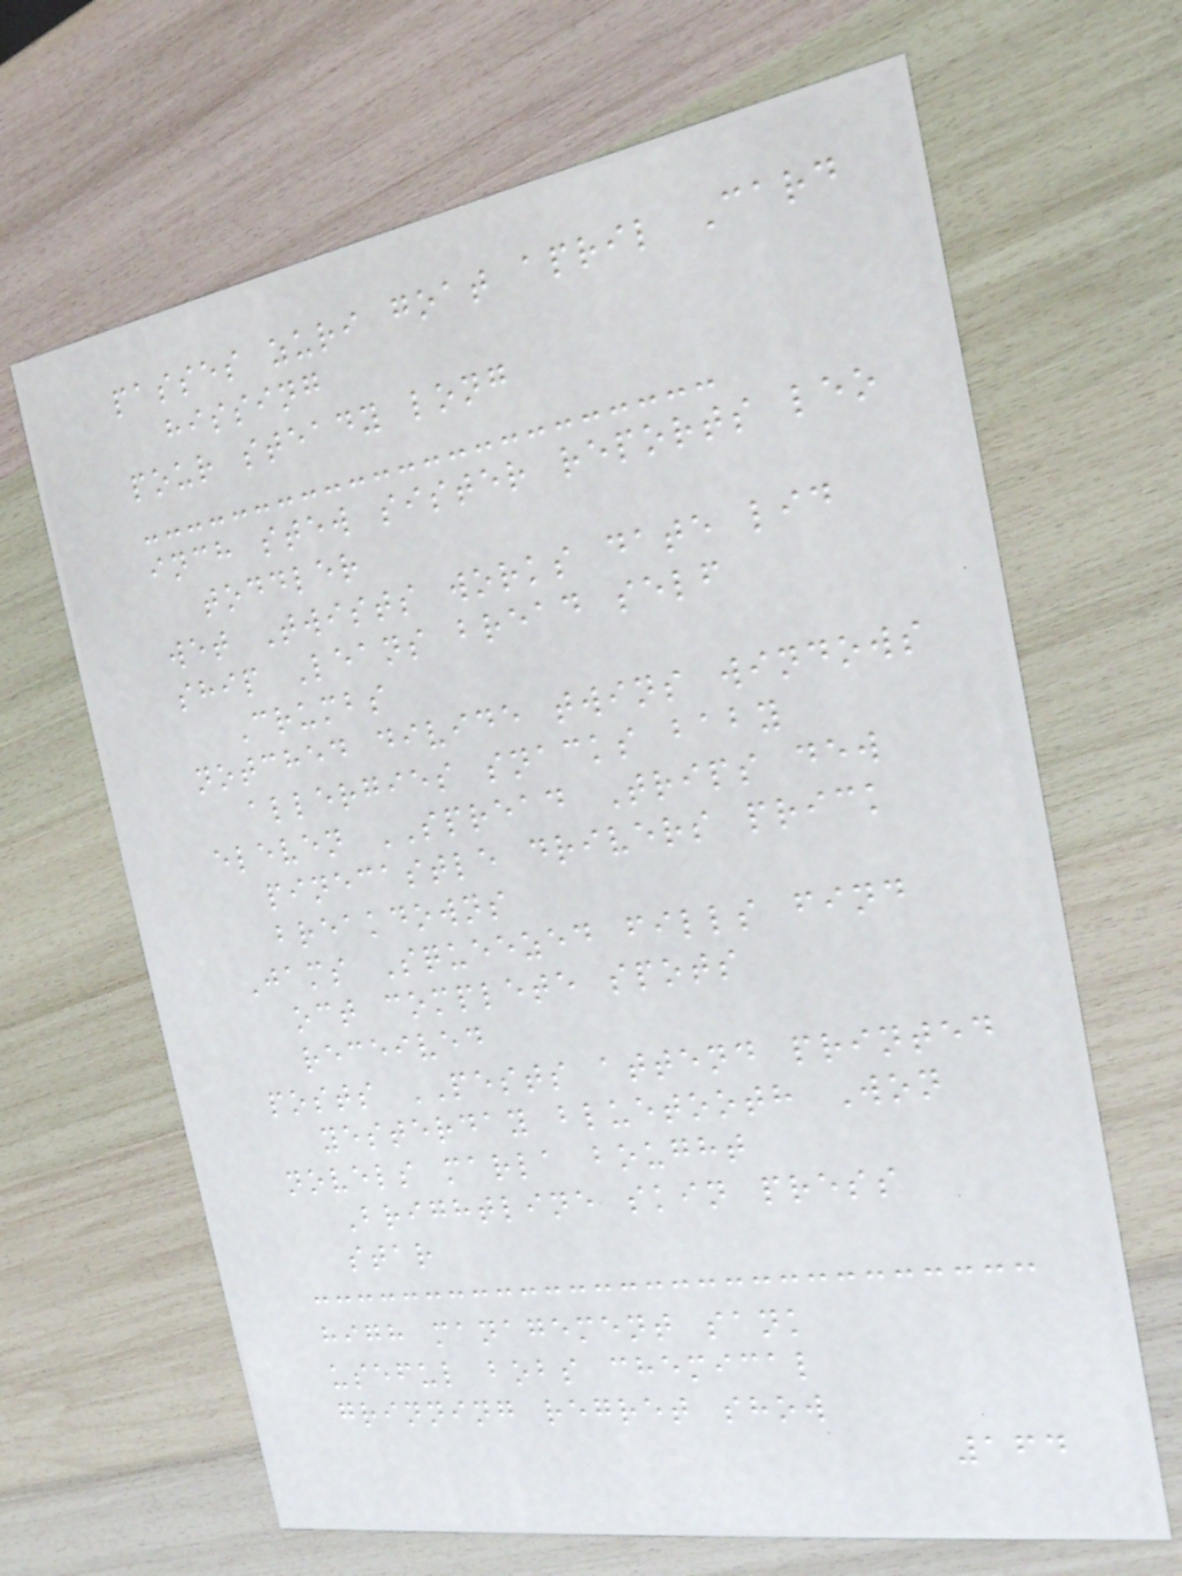passes zuri goat april Card
hissing
pour steady long
inch stew sister reports leo
toddler
wet Twists works date lid
ship Leans bread self
Crumbs
notched divide twins windows
allergies snacks baby
eleven SPREAD Trips dew
pinecastle drivers prick
breakdowns
Jams Squeezed fills find
oct complete spots
received
posts PESTS attend printed
yesterday bluetooth Won
novels marla bought
Brightline skin press
star
high management sank
useful bobs chemical
grinning regret show
164
